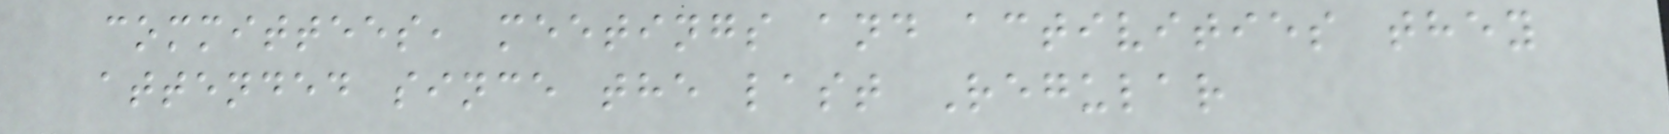committees, meetings and activities they
attended since the last Regular
